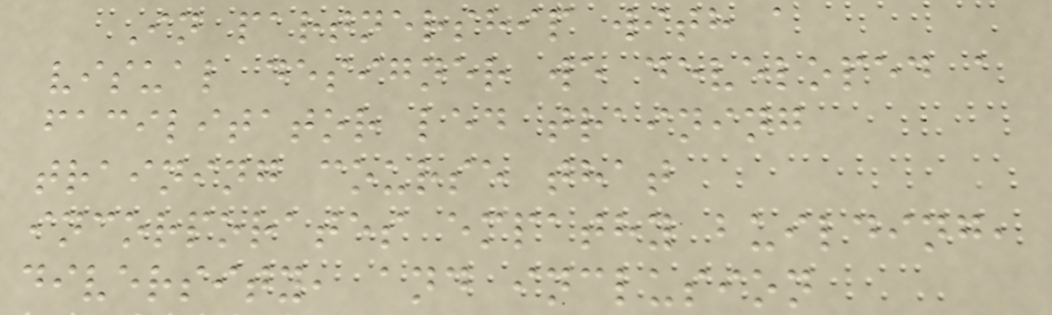In partnership with a
visual designer we developed a
facilitator led training
training course that
incorporates empathy building,
diversity, and inclusion
